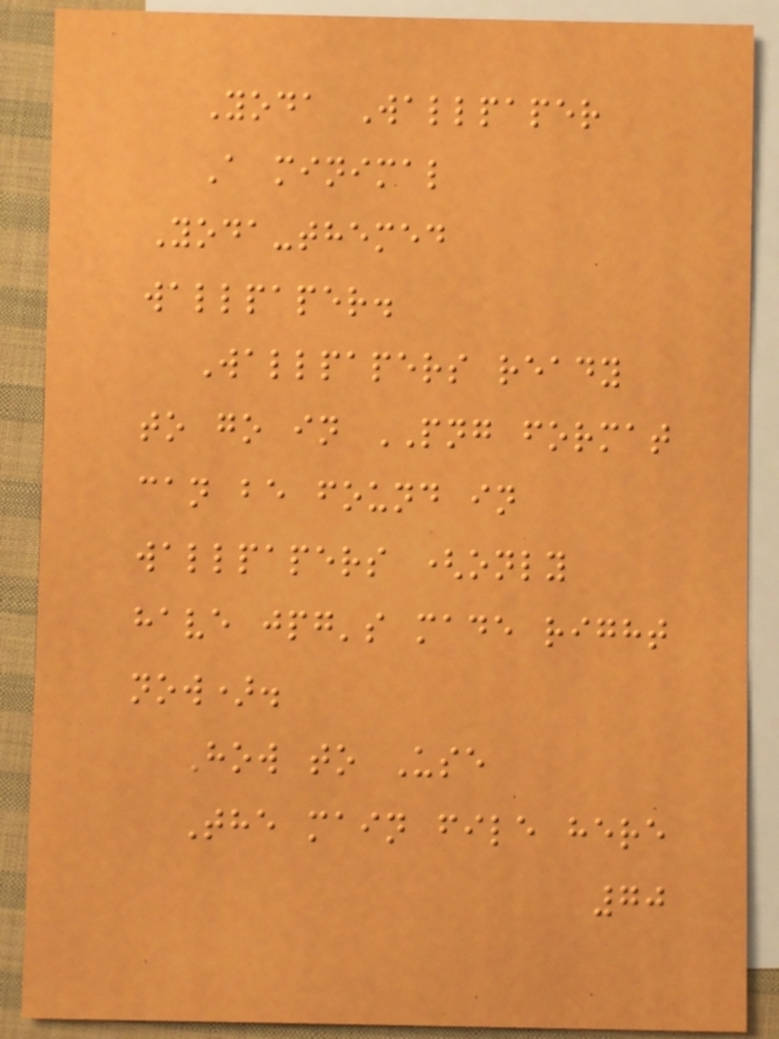Yoda Wallpaper
A minimal
Yoda-themed
wallpaper.
Wallpapers ready
to go in PNG format
can be found in
wallpapers (only
have jpg's made right
now).
How to Use
The main file here
70
